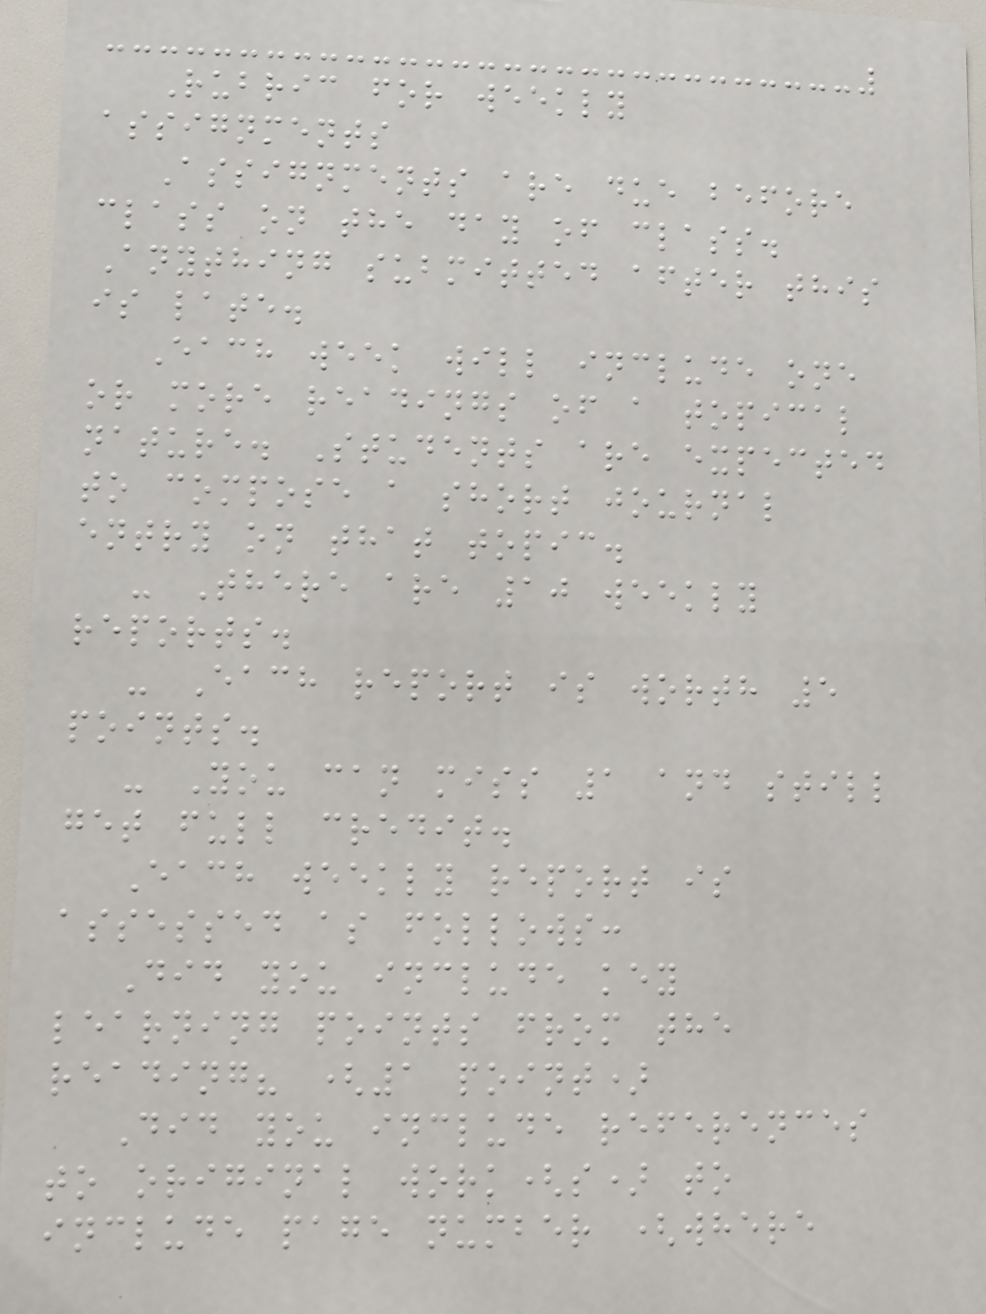Rubric for weekly
assignments
Assignments are due before
class on the day of class.
Anything submitted after this
is late.
Each week will include one
or more readings of a topical
nature. Students are expected
to compose a short journal
entry on that topic.
- There are 10 weekly
reports.
- Each report is worth 5
points.
- You can miss 1 and still
get full credit.
Each weekly report is
assessed as follows:
Did you include key
learning points from the
reading? (1 point)
Did you include references
to original work(s) to
include page number (where
